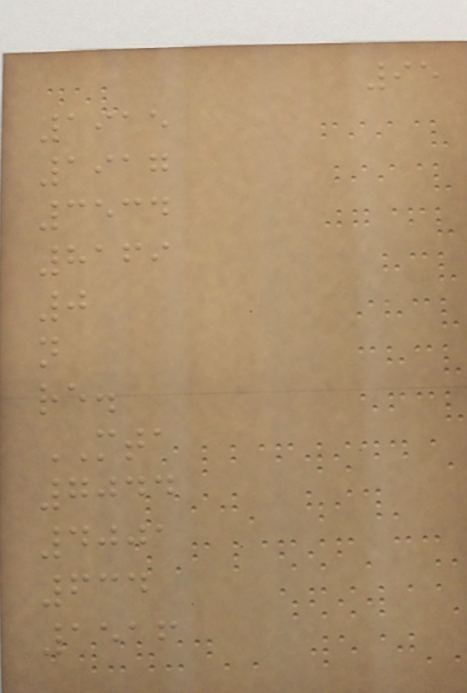95
1915
1917
3534
8169
0
n
re.
MTA
7044
4001
634
1516
